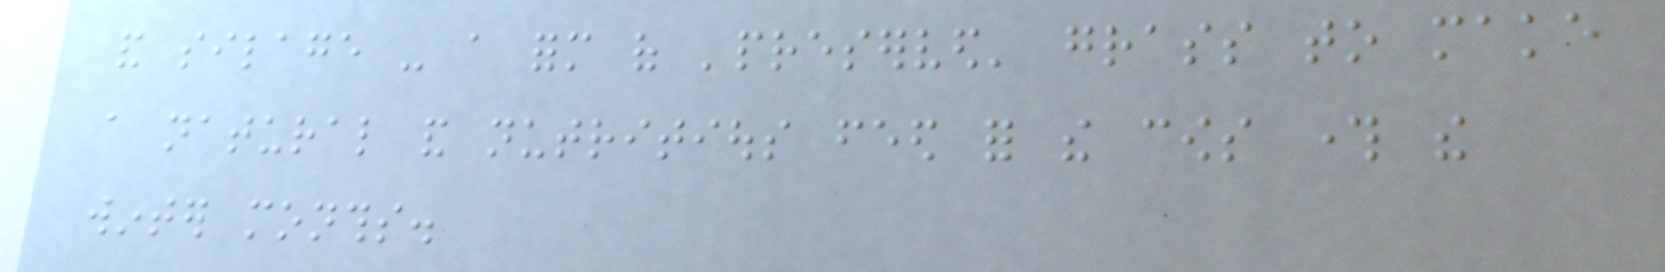and silage - a form of 'preserved' grass to make
a natural and nutritious feed for the cows through the
winter months.
